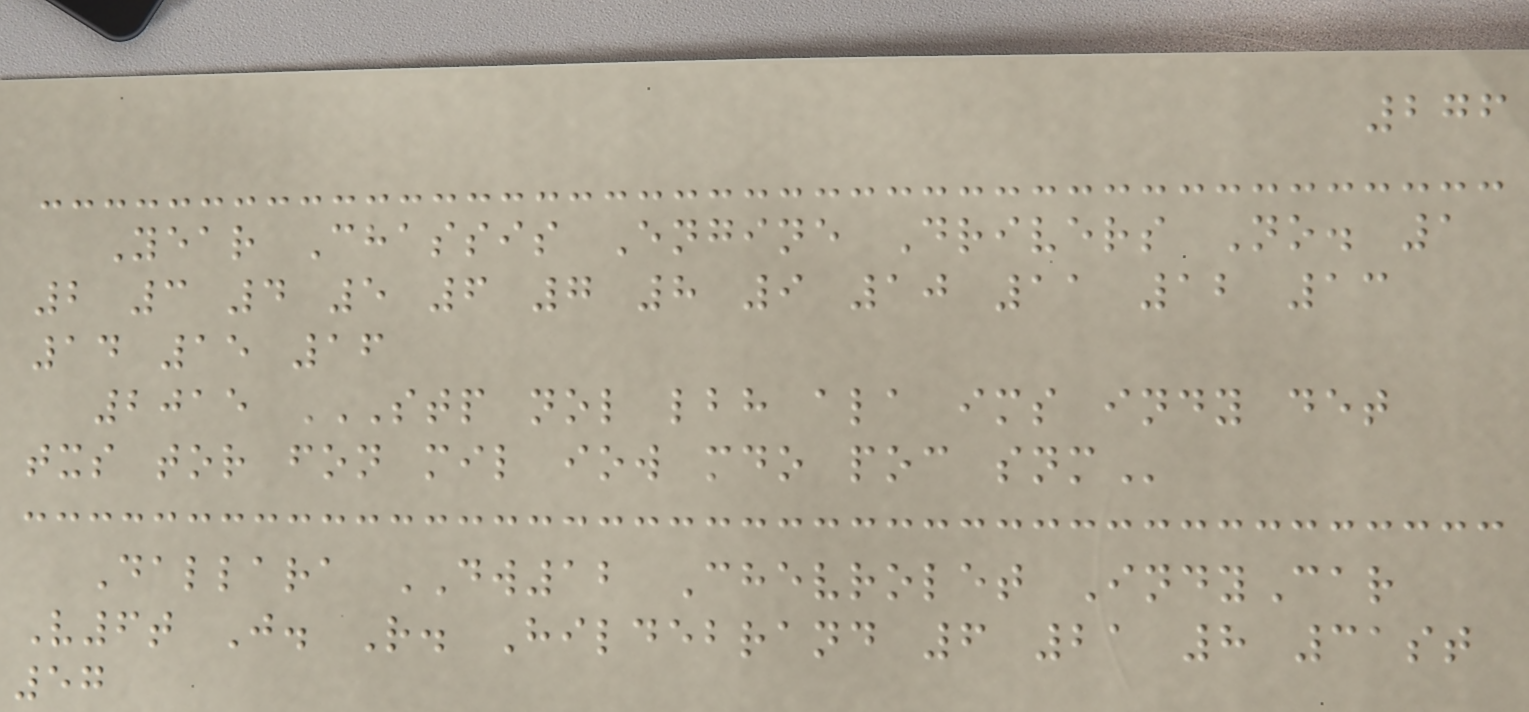276
Year Chassis Engine Drivers No. 1
2 3 4 5 6 7 8 9 10 11 12 13
14 15 16
2015 STP NOL LBH ALA IMS INDY DET
TXS TOR FON MIL IOW MDO POC SNM
Dallara DW12 Chevrolet IndyCar
V6t J. R. Hildebrand 6 21 8 31st
57
